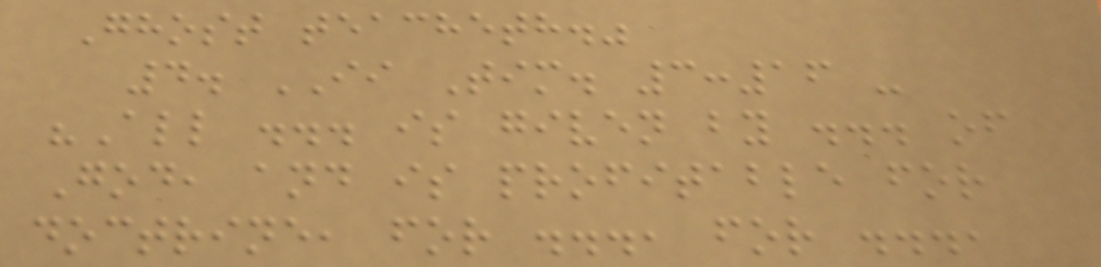Ghost teacheth."
4. II Tim. 3:16 -
"All ... is given by ... of
God, and is profitable for
doctrine, for ..., for ...,
